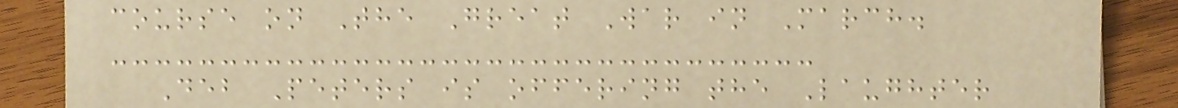course on The Great War in March.
Deb Peters is offering the Laughter
